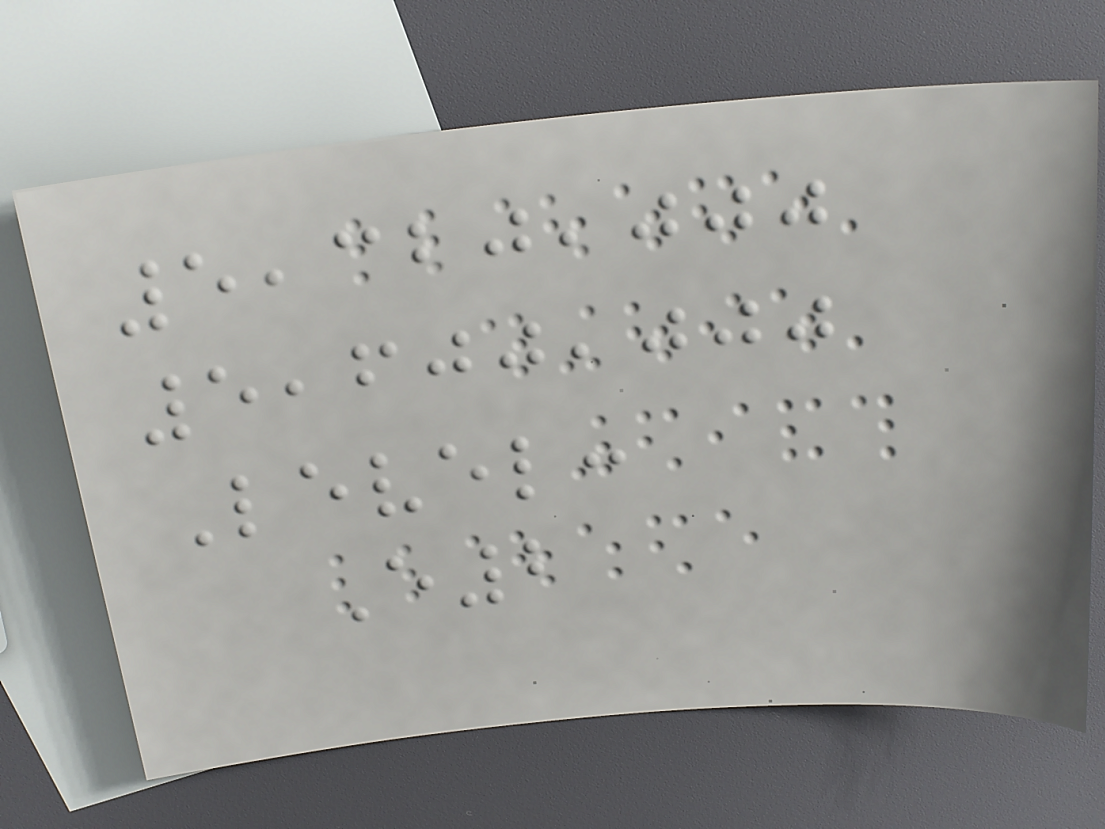5,320,000
5,600,000
Level:
E2
